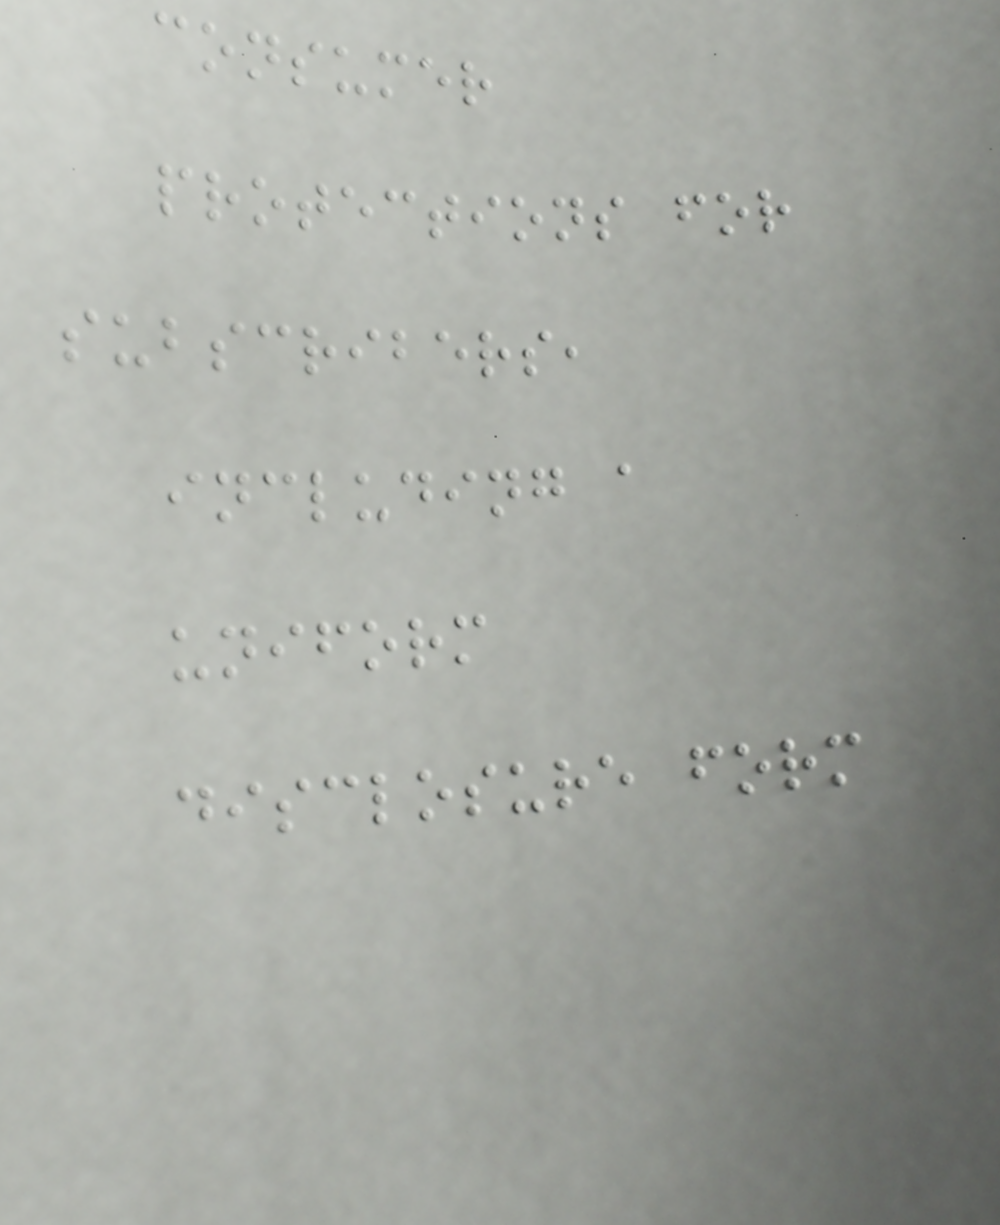consumer
protections for
subscribers,
including a
uniform
disclosure form
